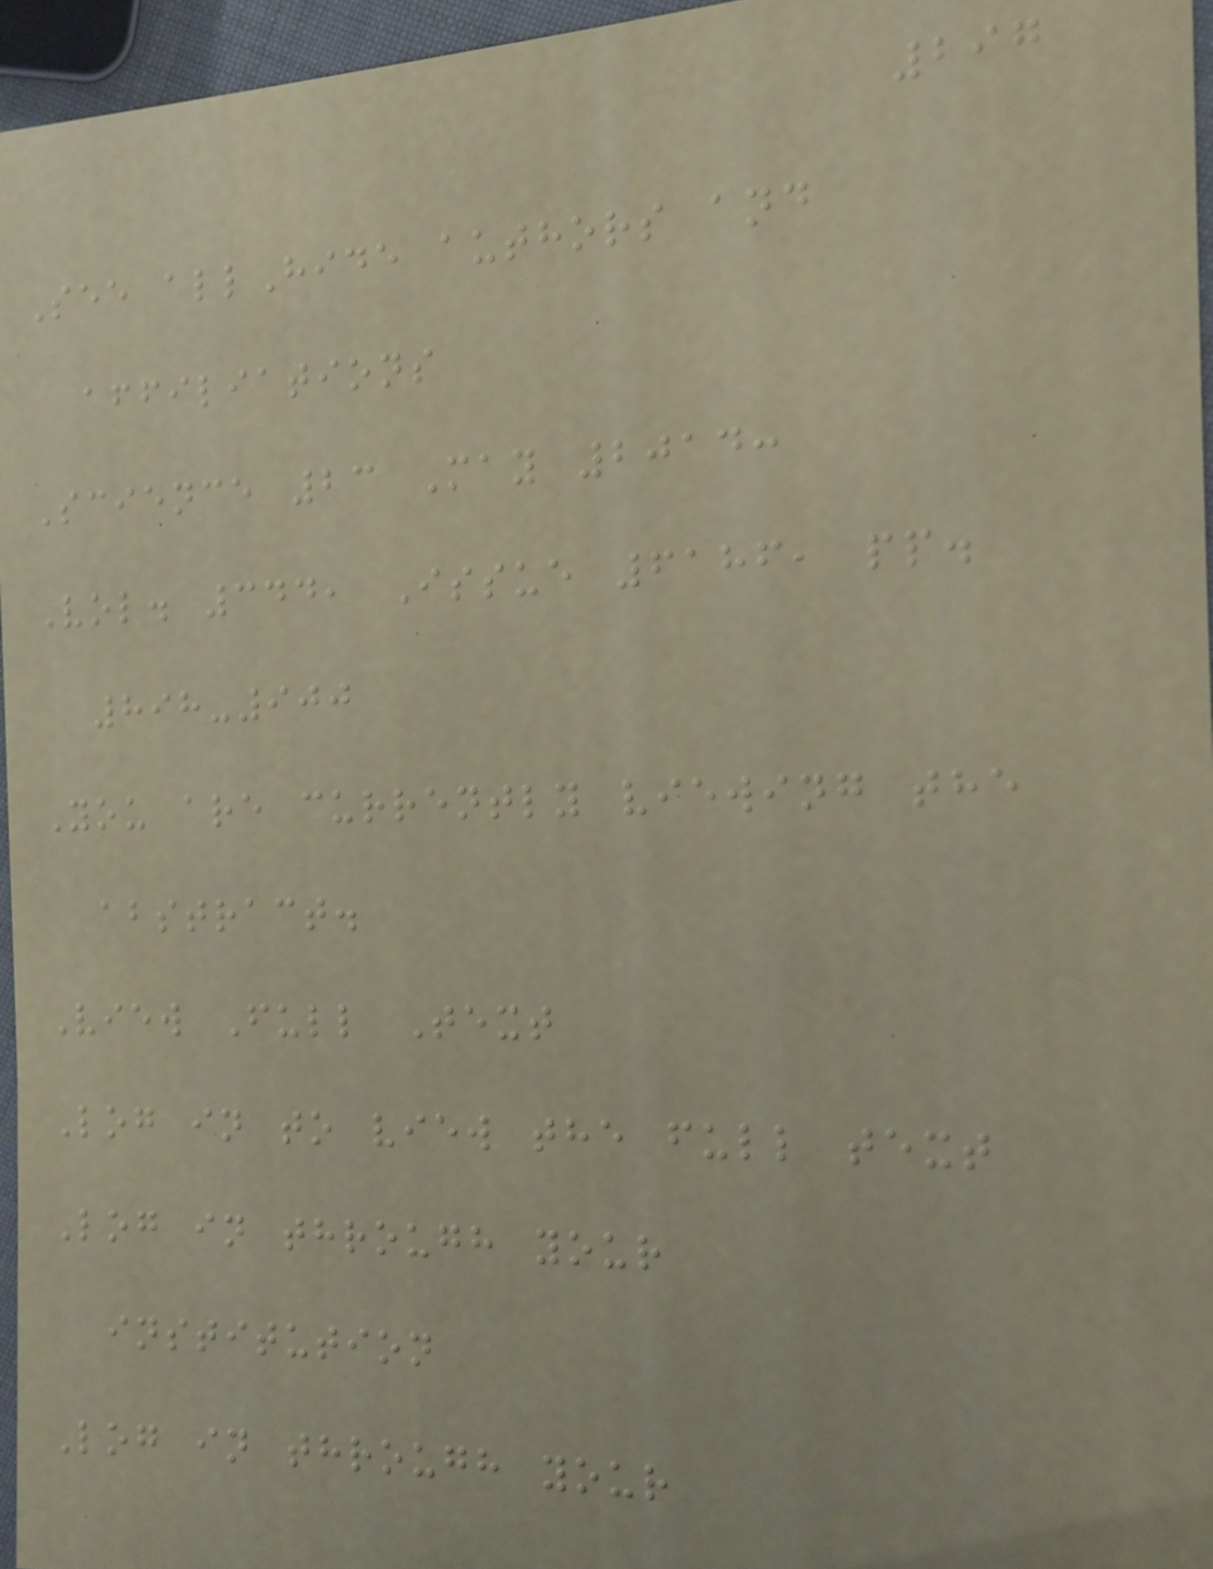297
See allHide authors and
affiliations
Science 23 May 2014:
Vol. 344, Issue 6186, pp.
898-900
You are currently viewing the
abstract.
View Full Text
Log in to view the full text
Log in through your
institution
Log in through your
